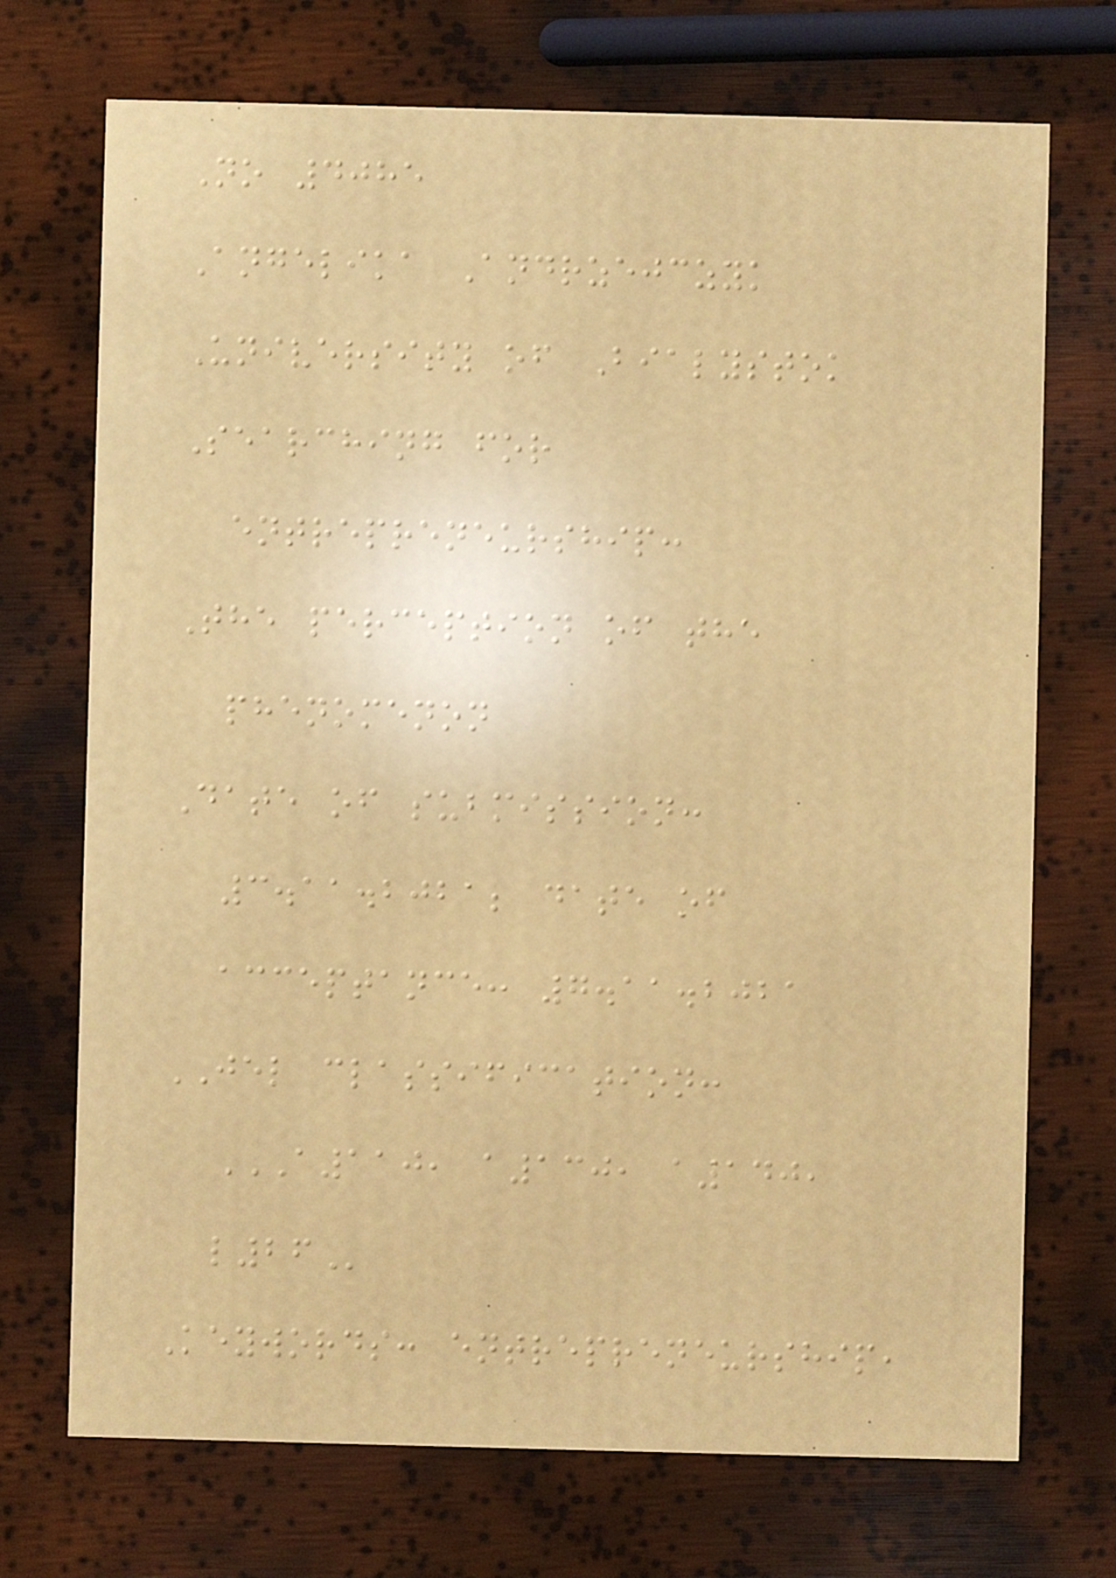No 4085
Angelika Andrzejczyk
University of Bialystok
Searching for
entrepreneurship:
The perception of the
phenomenon
Date of submission:
3.11.2021; date of
acceptance: 7.11.2021
JEL classification:
A110, A130, A140,
L26
Keywords: entrepreneurship,
